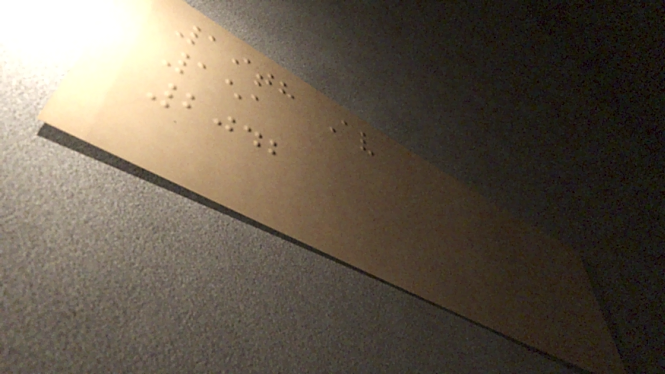19th Av
151
2042
